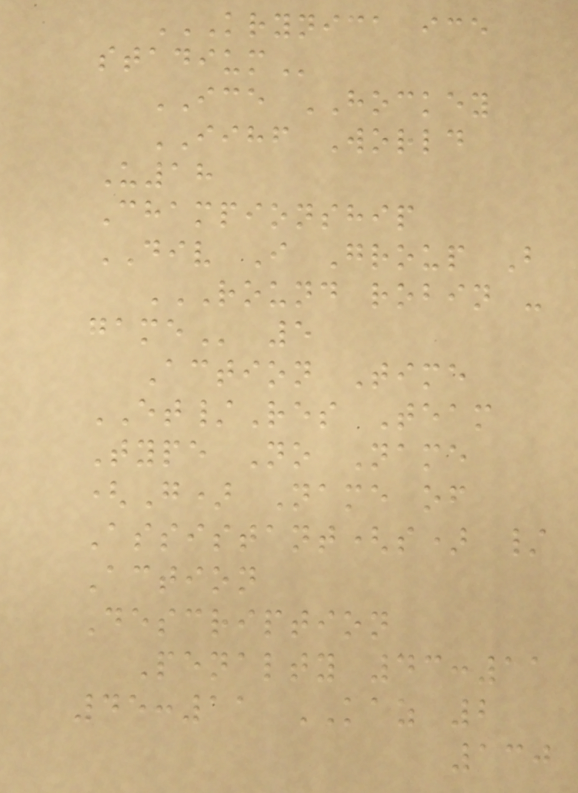KRYNICA ICE
STADIUM
ICE HOCKEY
IIHF World
U18
Championship
DIV I Group B
ROUND ROBIN -
GAME 5
Action Time
ET/Res Team
Type No Name
(G) Name of
Assistant(s) /
Action
Description
Penalty 43:11
45:11 KAZ 2
130
